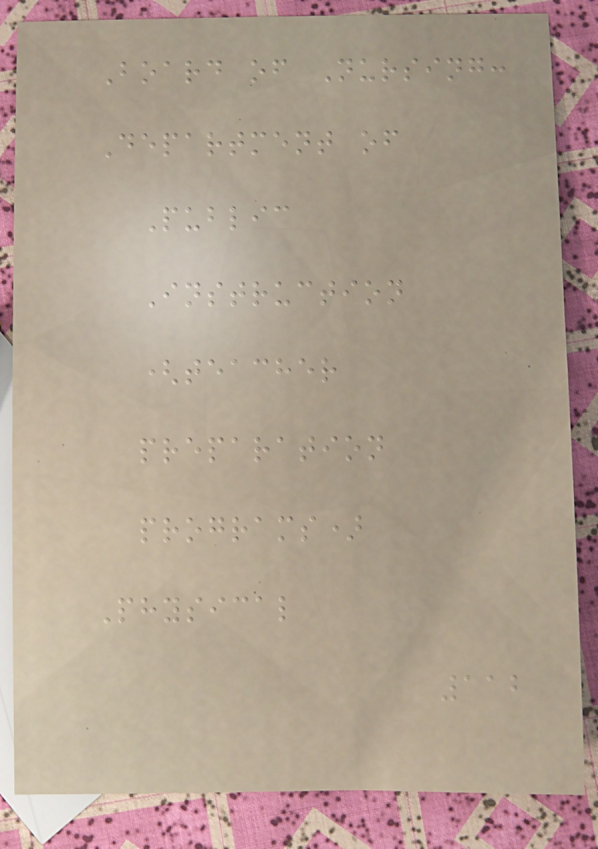Board of Nursing:
Department of
Public
Instruction
(teacher
preparation
programs)
Physical
112
